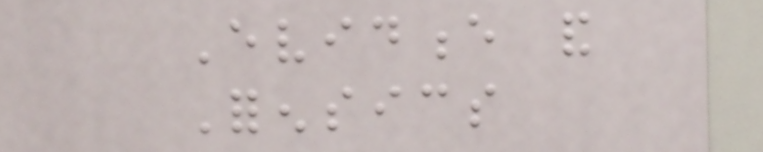Evidence and
Forensics
